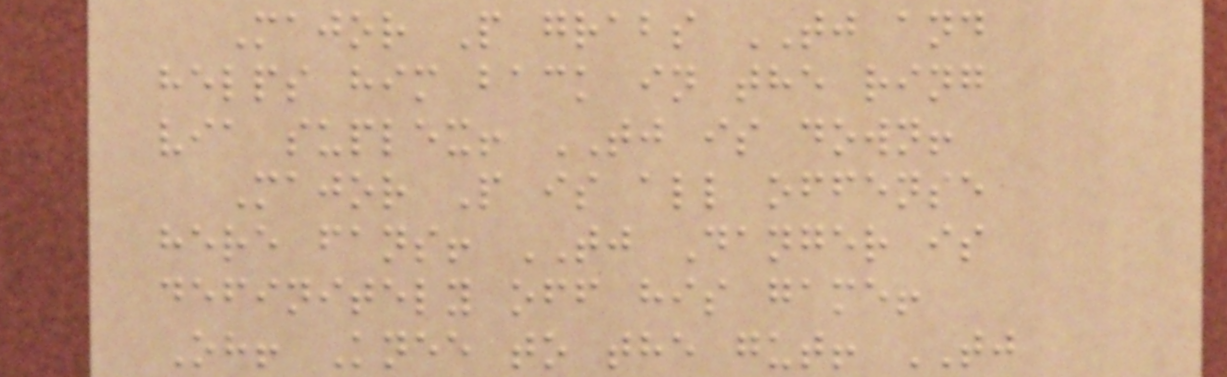Major P grabs TJ and
helps him back in the ring
via suplex! TJ is down!
Major P is all offense
here fans! TJ Danger is
definitely off his game!
Oh! Knee to the gut! TJ
